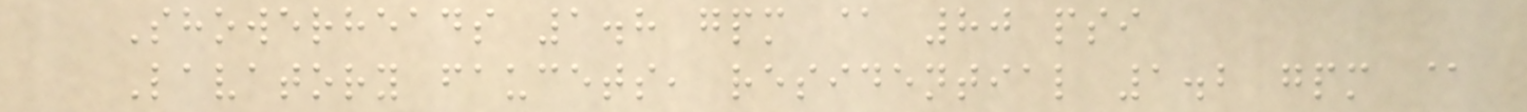Showerheads 1.8 gpm @ 80 psi
Lavatory faucets, residential 1.2 gpm @
